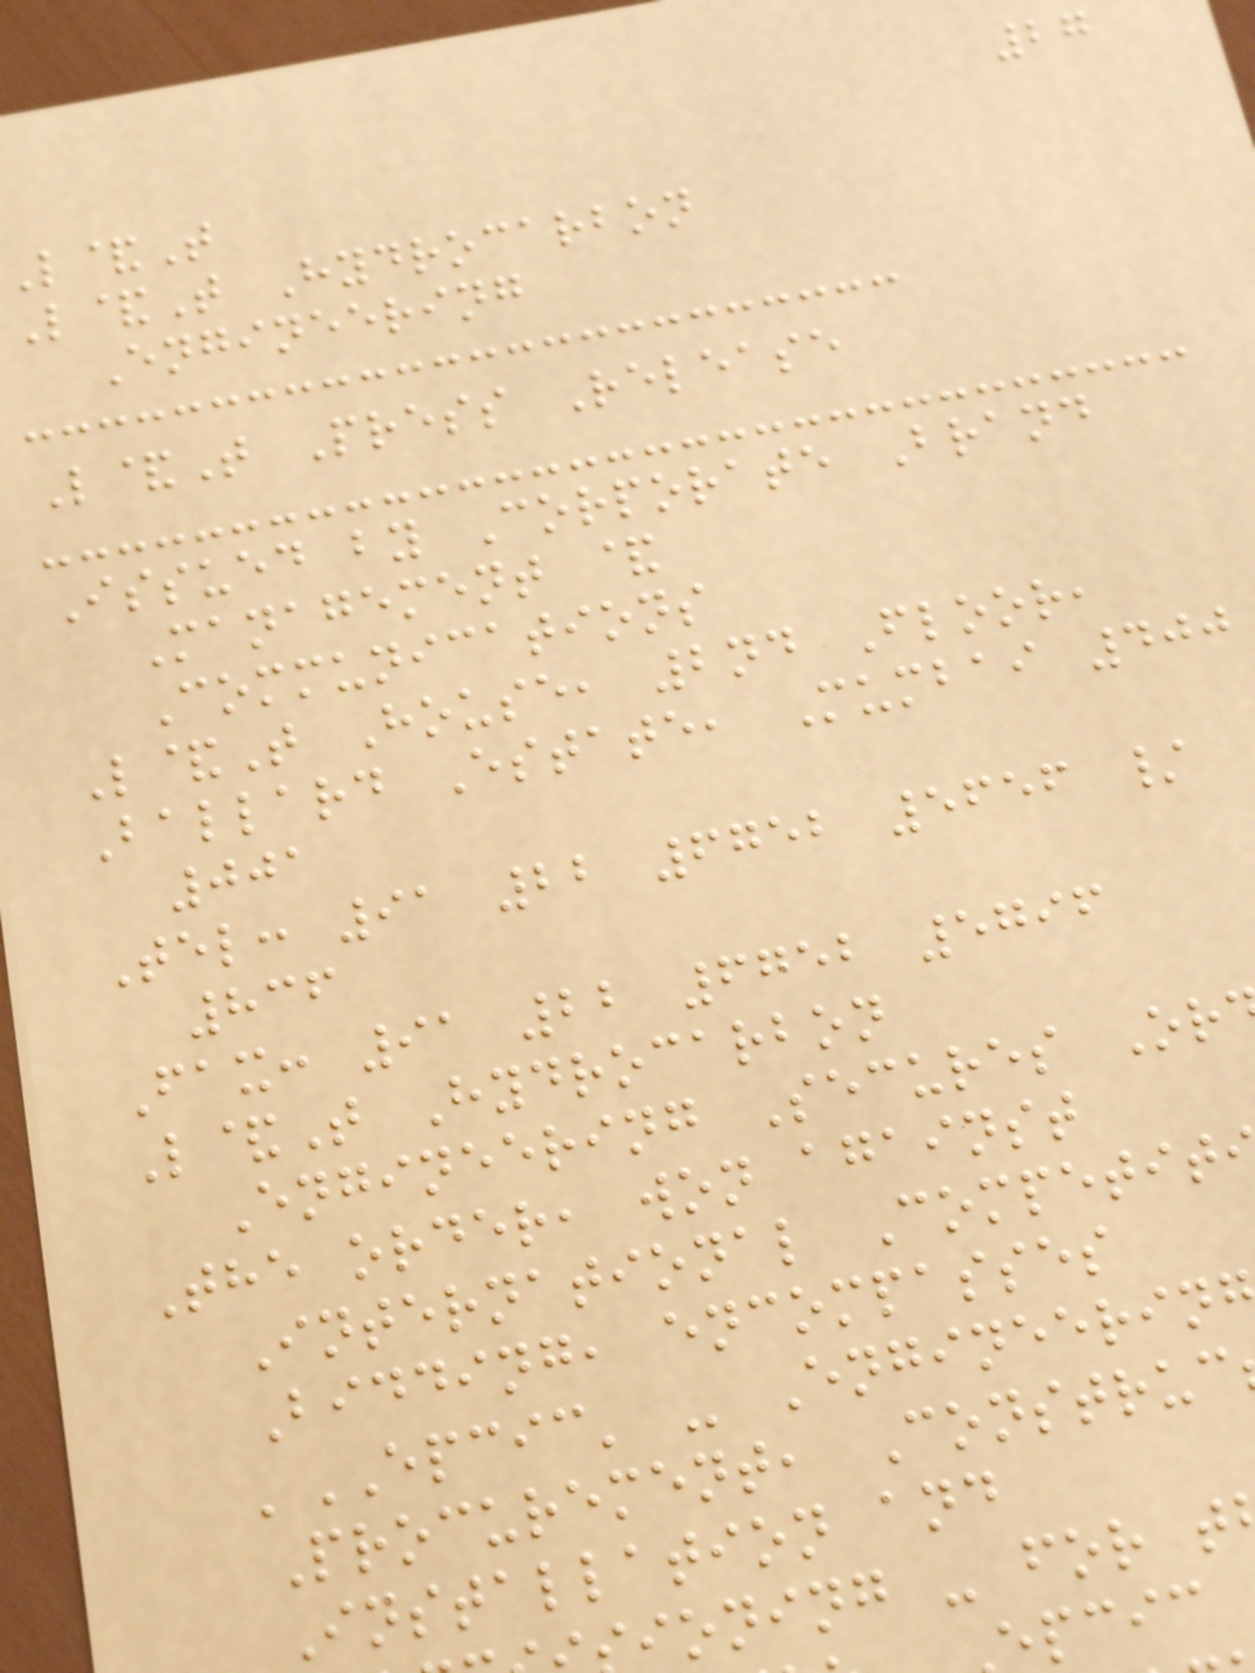27
&T
L&T Hydrocarbon
Engineering
L&T Press Release
Issued by Corporate Brand
Management &
Communications
L&T House, 2nd Floor,
Ballard Estate, Mumbai 400
001
Tel: 91 22 6752 5656 /
836
Fax: 91 22 6752 5796
L&T Hydrocarbon
Engineering Secures Or
The order, won against
International Competit
Bidding, encompasses
'EPCIC' - Engineerin
Procurement, Construc
Installation and
ioning - for t
